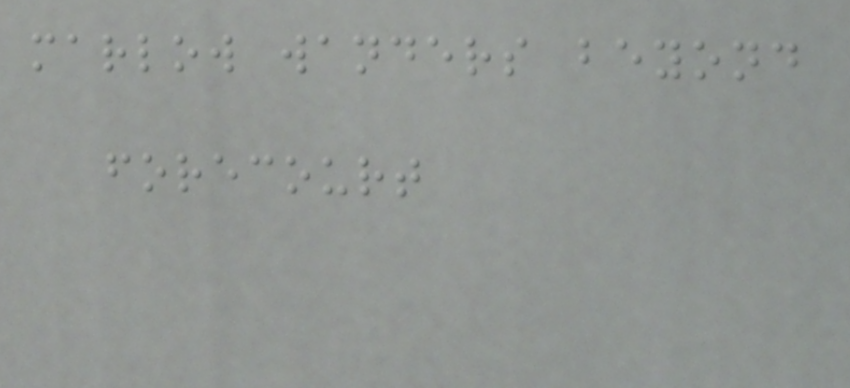marlow wanders beyond
forecourt
